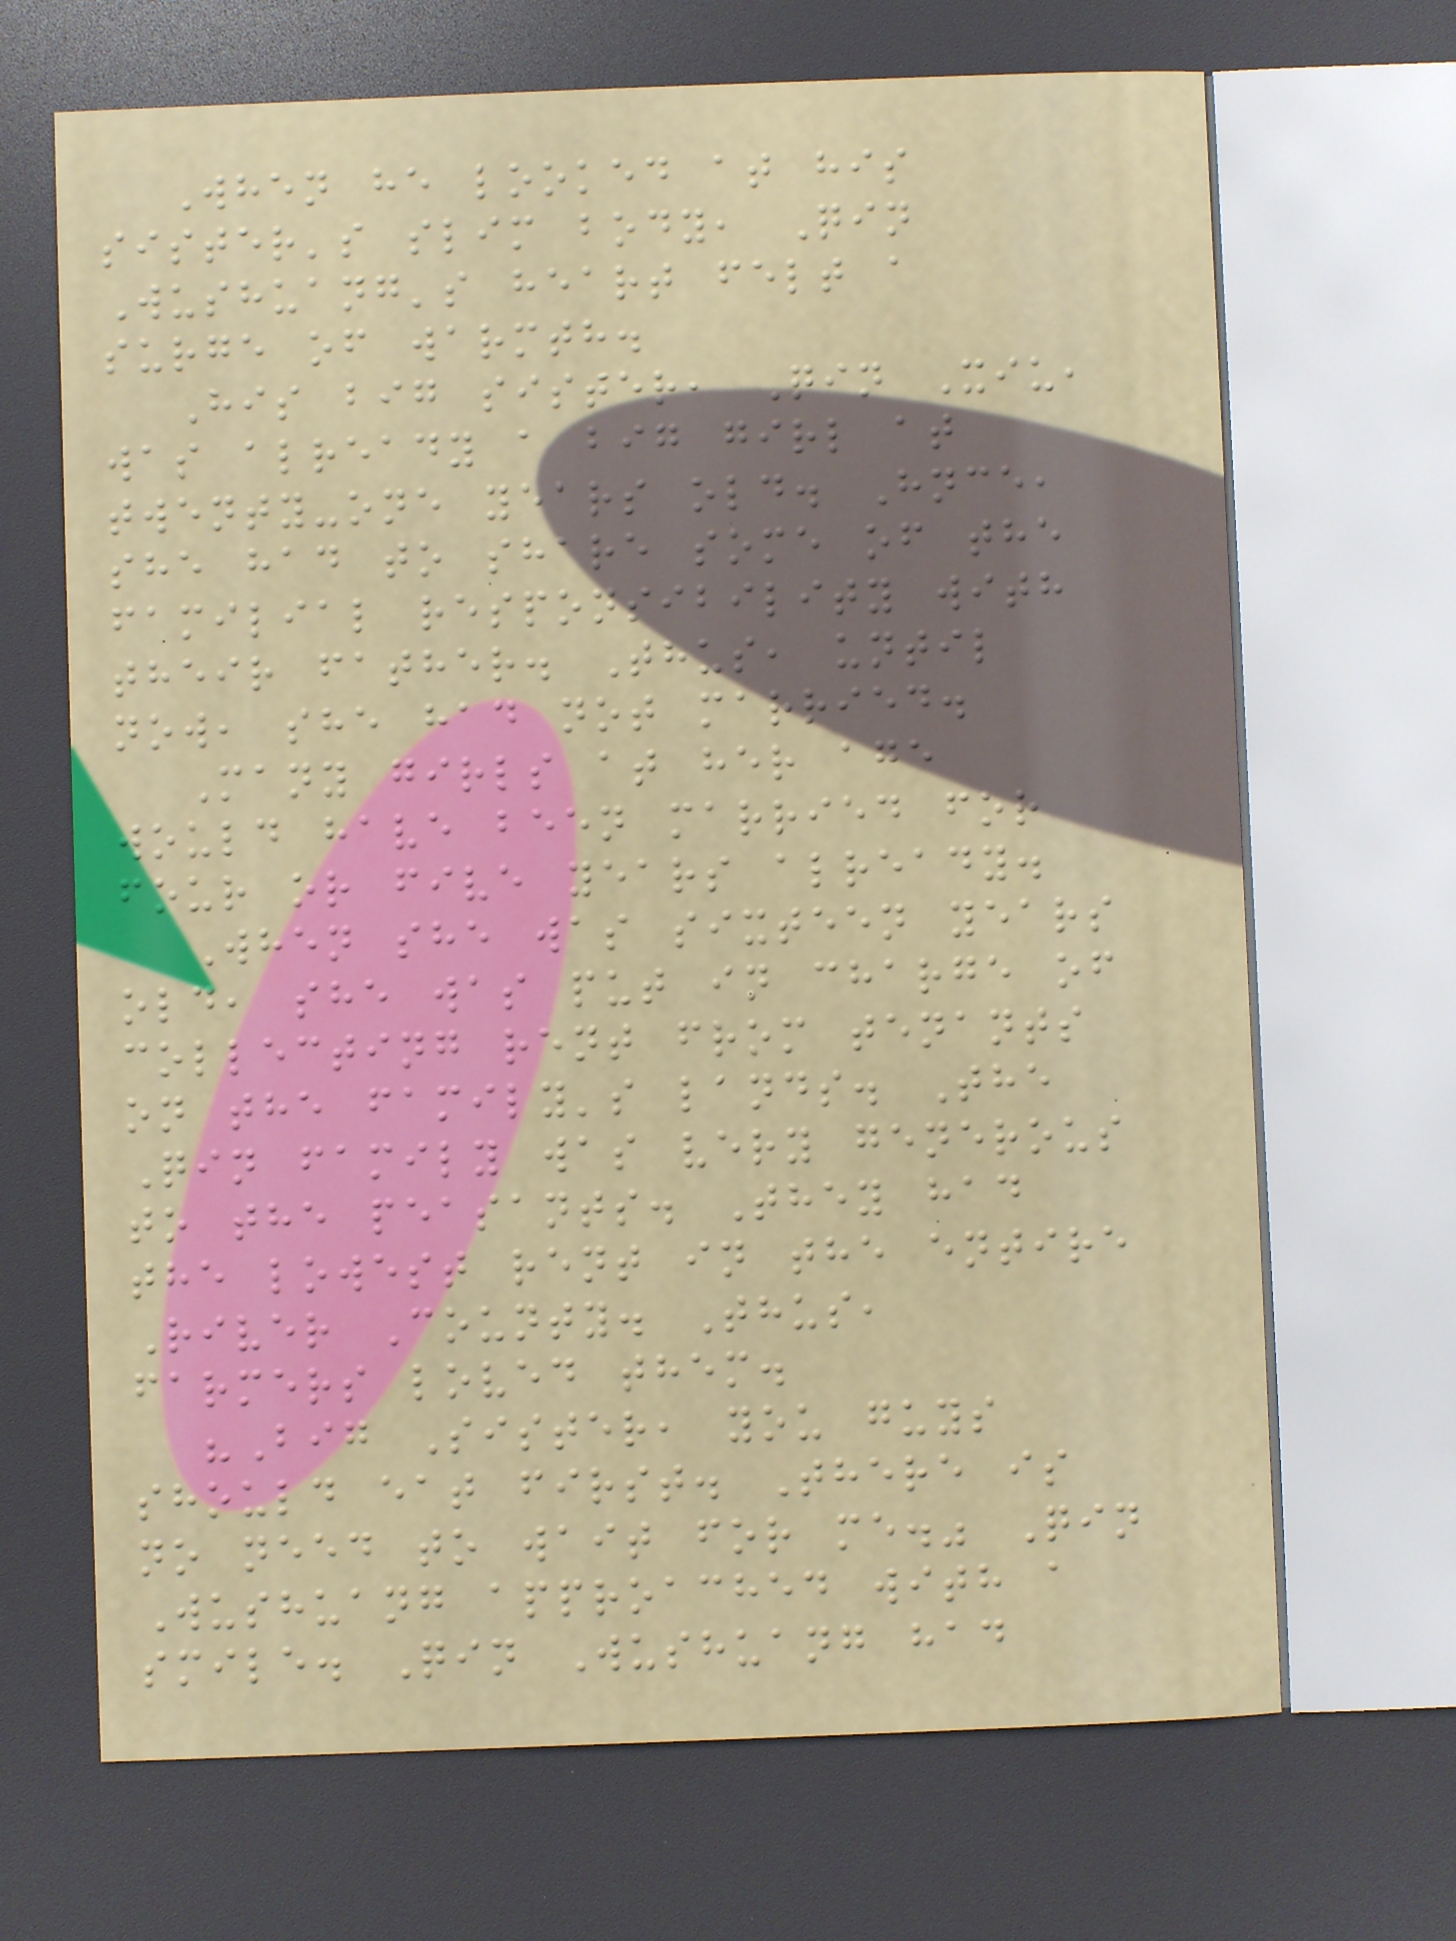When he looked at his
sister's slim body, Qin
Wushuang's heart felt a
surge of warmth.
His big sister, Qin Xiu,
was already a big girl at
twenty-one years old. Hnce,
she had to share some of the
familial responsibility with
their father. Thus, until
now, she had not married.
Many girls at her age
would have been married for
four or five years already.
When she was sixteen years
old, she was put in charge of
collecting rent from tenants
on the family's lands. The
Qin family was very generous
to the peasants. They had
the lowest rent in the entire
River County. Thus,
farmers loved them.
"Big Sister, you guys
should eat first. There is
no need to wait for me." Qin
Wushuang approached with a
smile. Qin Wushuang had
